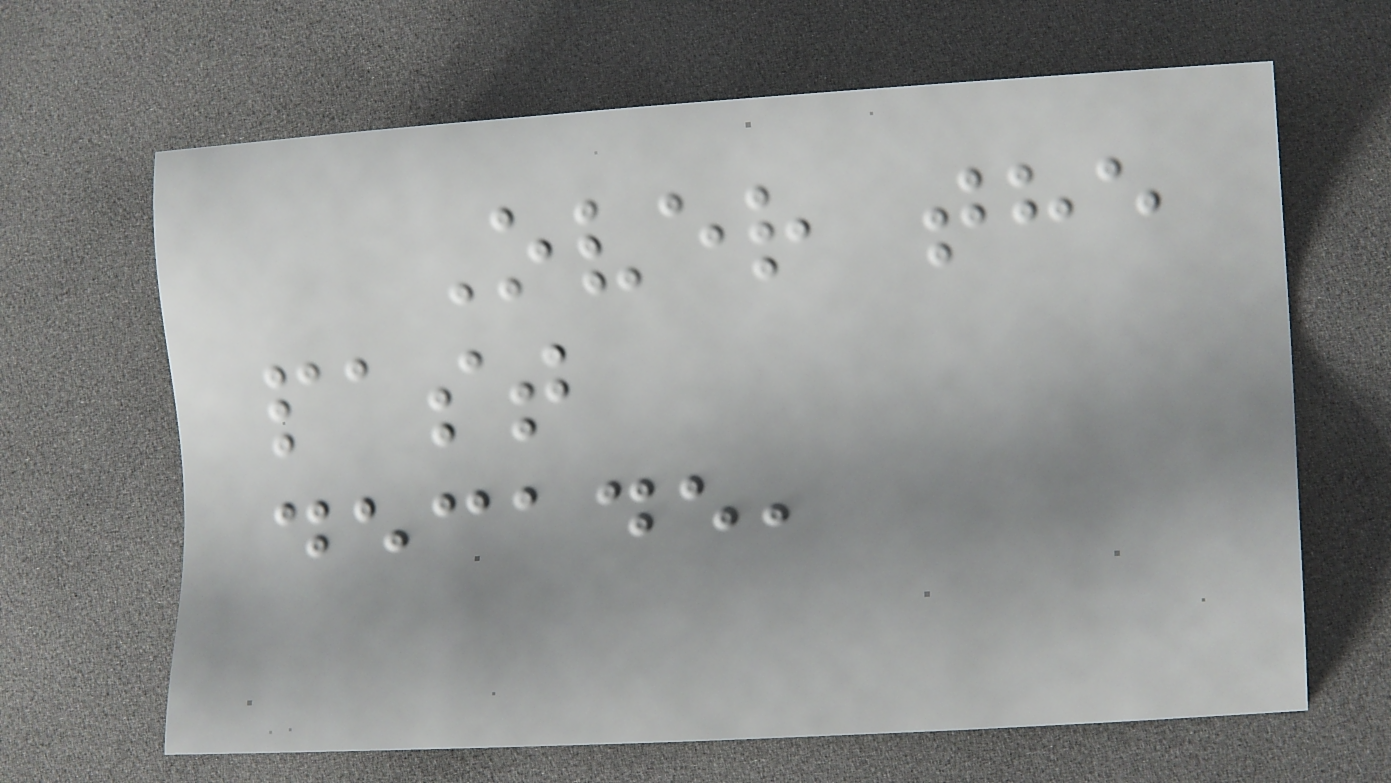Over the
past
decade,
